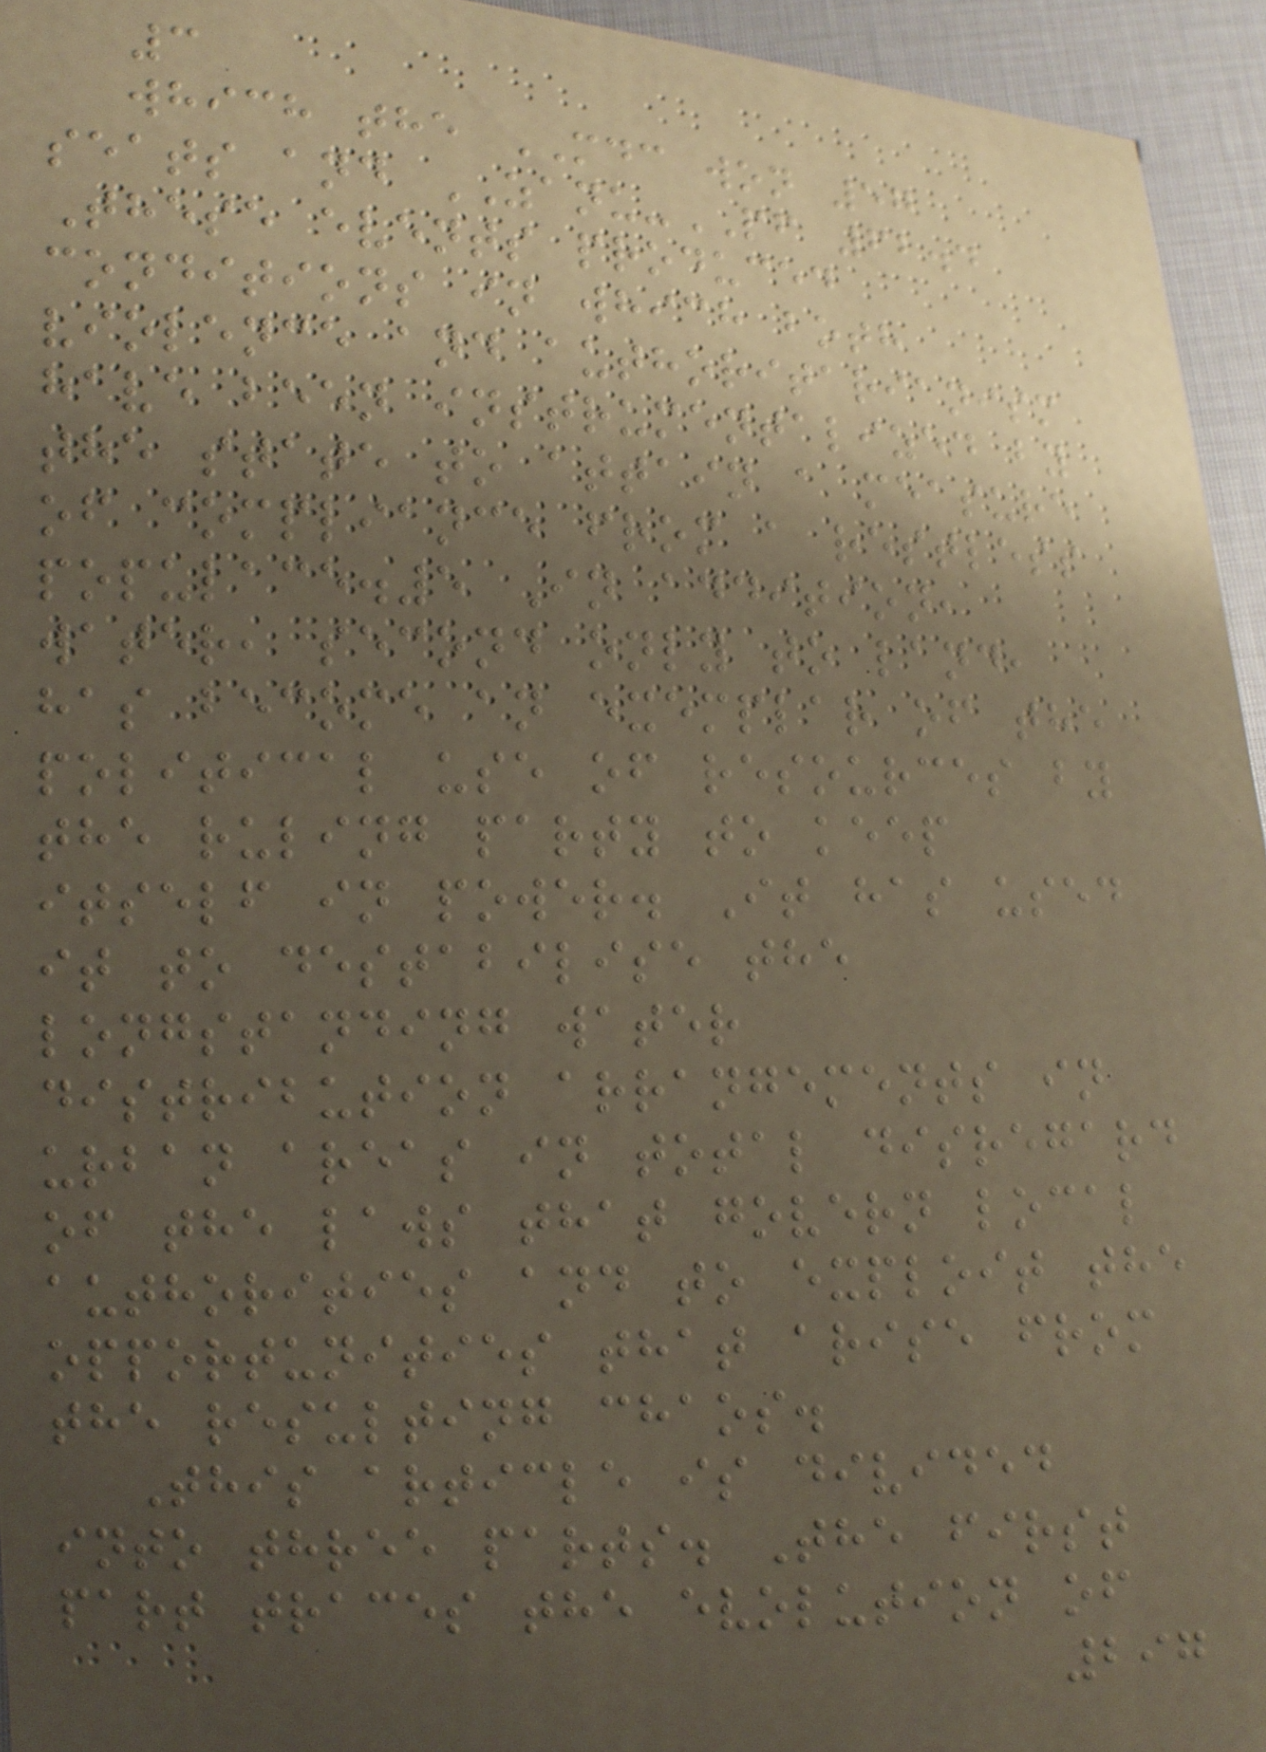3
which the MDC won 57
seats and ZANU-PF 62.4
These events produced
conditions in which both
violence and authoritarianism
have been instrumentalized by
the state to attain a measure
of compliance from a restless
populace.5 In addition,
water, second only to land,
has become an exemplar of the
political use of resources by
the ruling party to keep
itself in power. It has used
it to destabilise the
longstanding water
distribution arrangements in
urban areas in total disregard
of the laws that govern local
authorities and to exploit the
opportunities that arise from
the resulting chaos.
This article is divided
into three parts. The first
part traces the evolution of
297
